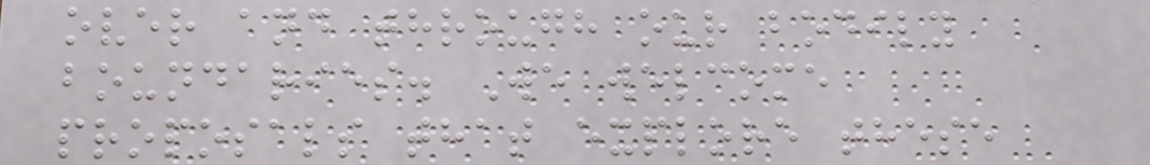over and through our bodily
boundaries. We welcome
proposals that explore these
